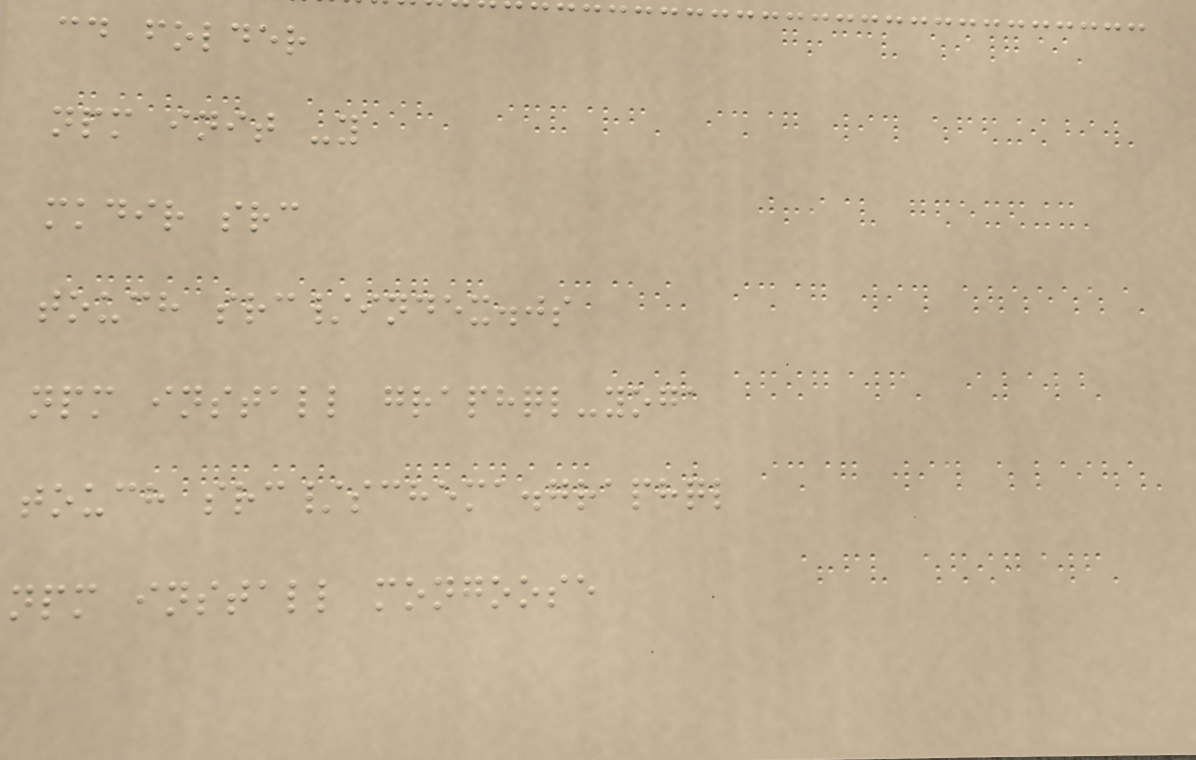cd folder
npm init -y
mkdir src
touch src/index.js
npm install graphql-yoga
touch src/schema.graphql
npm install mongoose
